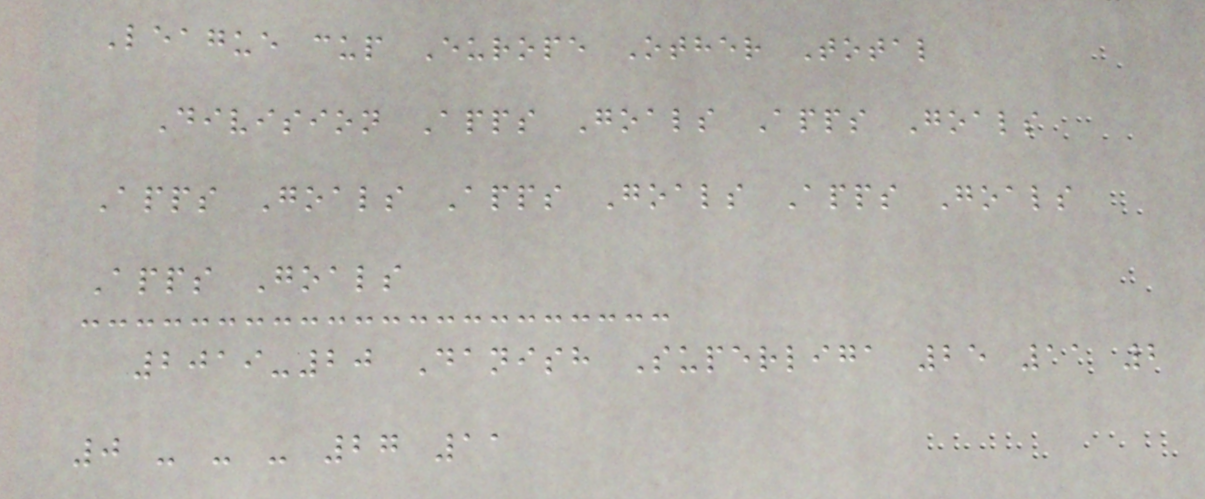League cup Europe Other Total
Division Apps Goals Apps Goals
Apps Goals Apps Goals Apps Goals
Apps Goals
2019-20 Danish Superliga 25 11 2
0 - - - 27 11
